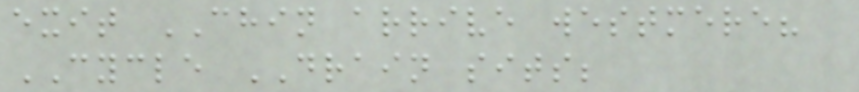exit CHIN arrive westmere?
CYCLE DRAIN sits;
